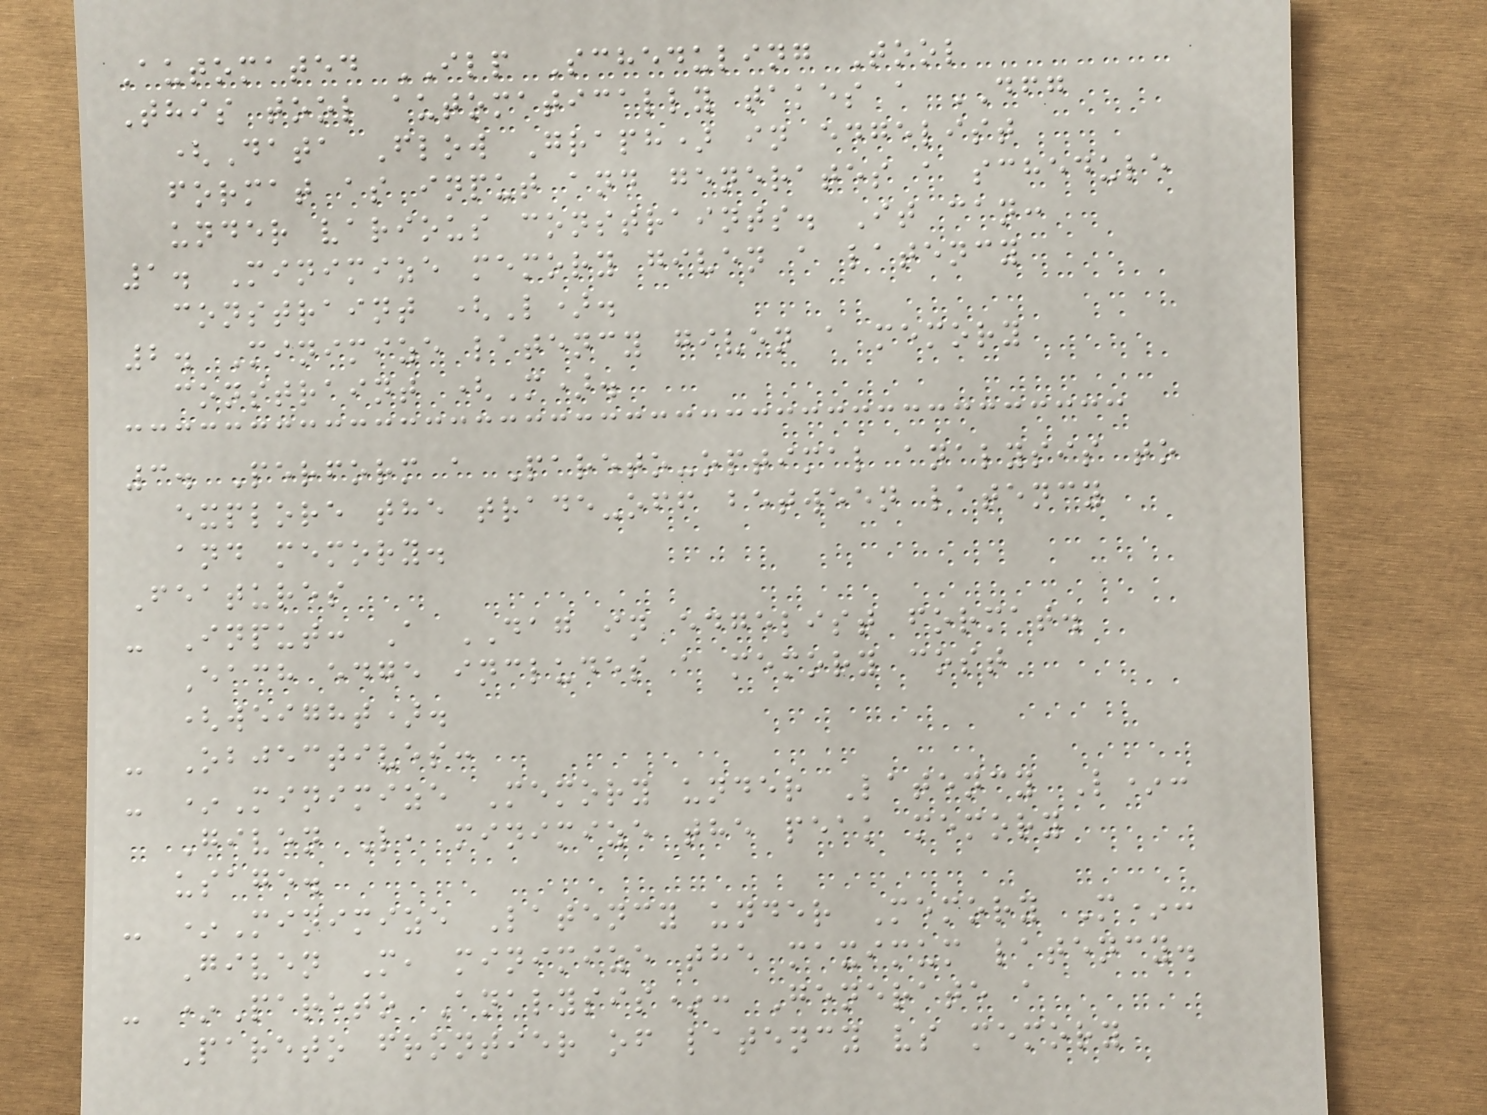Automated ILP Scheduling Tool
This tool automatically takes a DFG
(Data Flow Graph) in edgelist
format as input and generates a schedule
under various constraints. It can:
1. Minimize memory given a latency
constraint (L).
2. Minimize latency given a memory
constraint (M).
3. Perform a Pareto-optimal analysis to
explore the trade-off between latency
and memory.
Features
- Input: A DAG in edgelist format.
Each edge includes a memory cost
(weight).
- Objectives:
- *Minimize Memory under Latency L*:
Given L, minimize the peak memory
usage.
- *Minimize Latency under Memory M*:
Given M, minimize the maximum latency.
- *Pareto Analysis*: Generate a
Pareto frontier of latency vs memory
